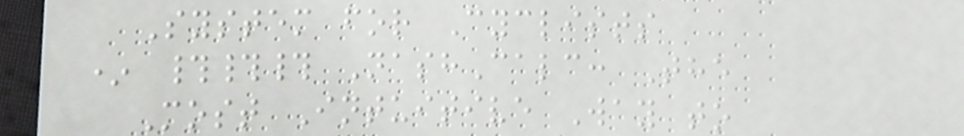System for Cyclists
* ### NashCalc: The
Most Intuitive Way to
